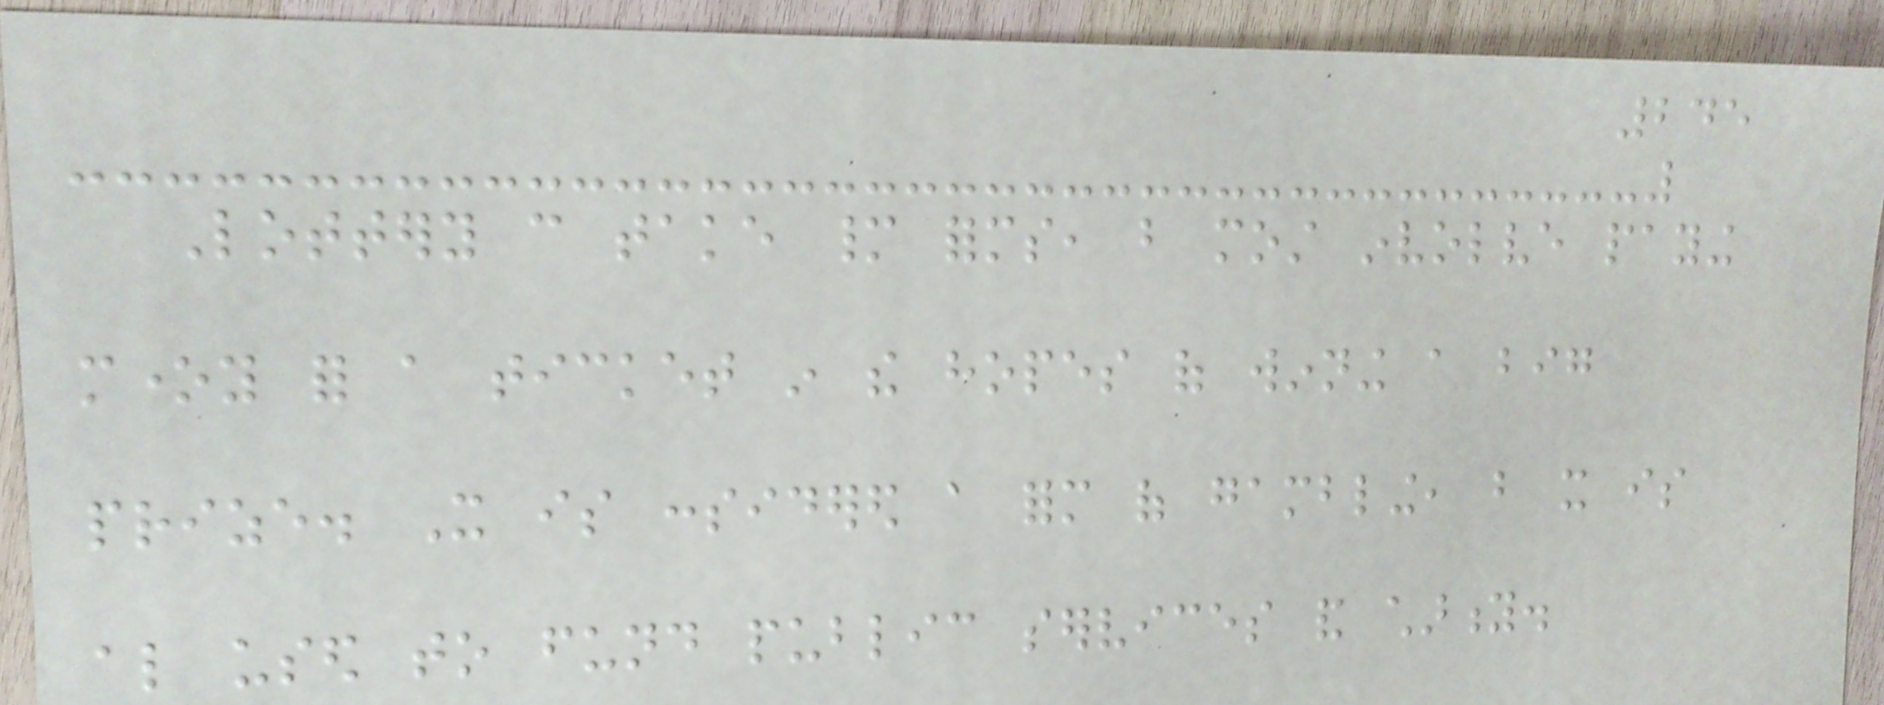245
Lottery can take many forms, but most involve paying
money for a ticket in the hopes of winning a big
prize. It is considered a form of gambling, but it is
also used to fund public services and charity.
